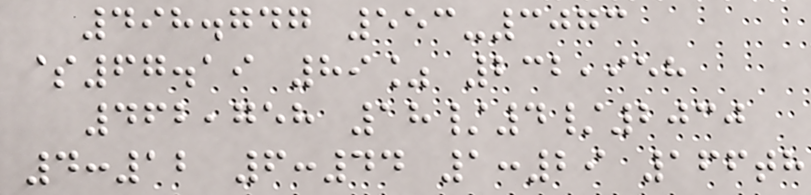498.747 553-3073
$67.19 89% 232,958
462,758 18/4/2030
4:12 6:44 1:29 166th
